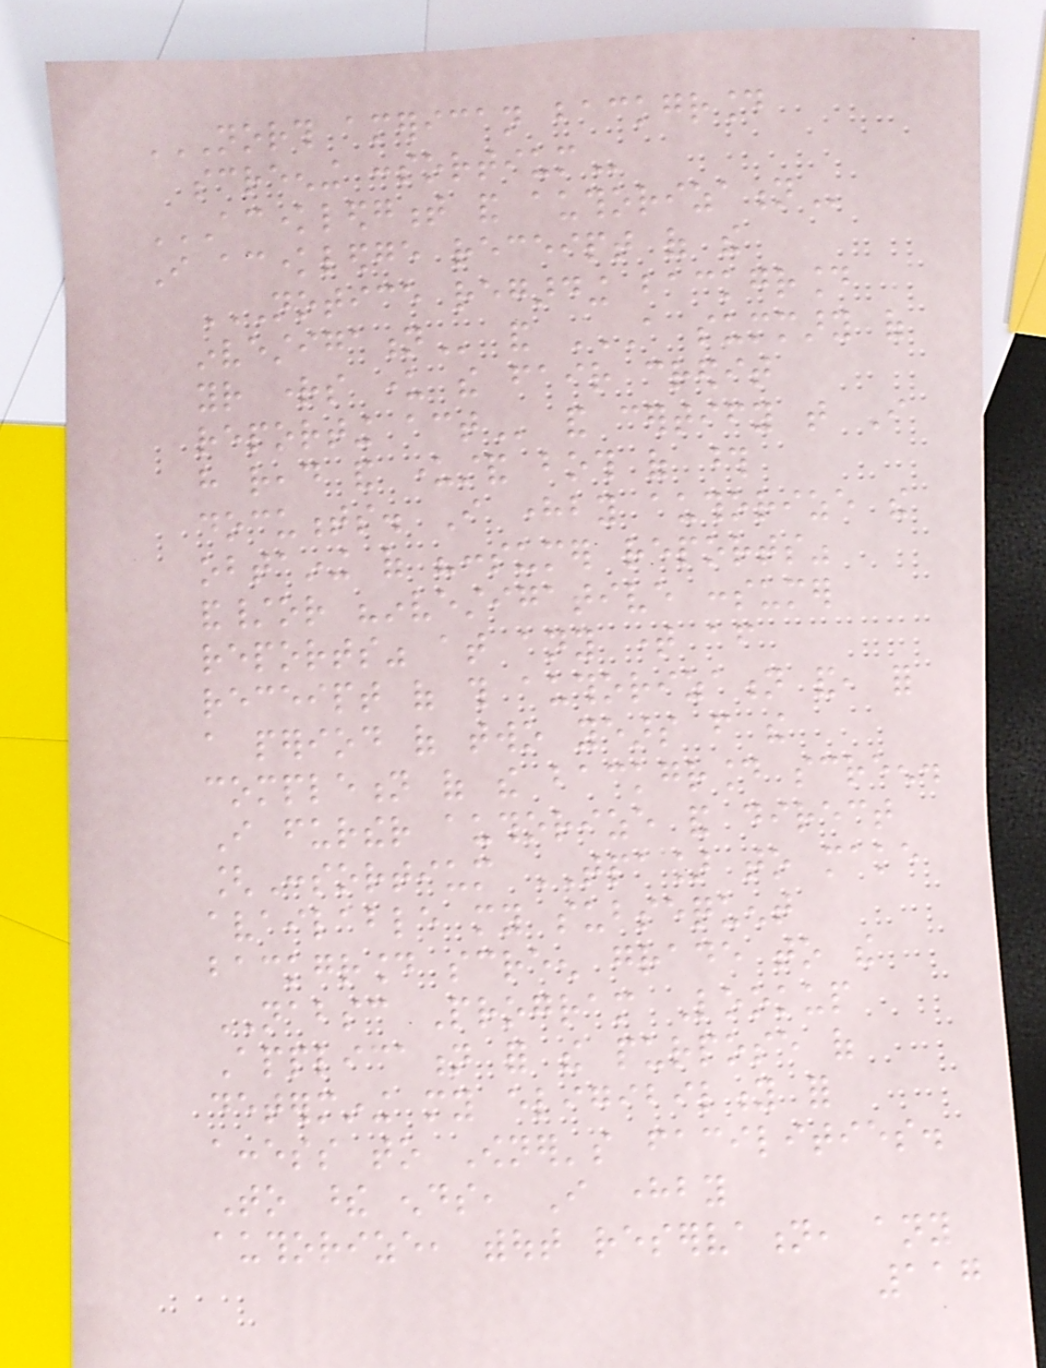NORTH AMERICAN BACKGROUND
SCREENING CONSORTIUM
ACKNOWLEDGMENT AND AUTHORIZATION
I acknowledge receipt of the
NOTICE REGARDING BACKGROUND
INVESTIGATION and A SUMMARY OF
YOUR RIGHTS UNDER THE FAIR CREDIT
REPORTING ACT and certify that I
have read and understand both of those
documents. I hereby authorize the
obtaining of "consumer reports"
and/or "investigative consumer
reports" at any time after
receipt of this authorization and, for
a period of two years from the
completion of the background screen.
I further authorize and direct
[Consortium TPA] to make
available my subsequent
background screen grade to the
NABSC Program Lookup
Application for the purpose of
determining my eligibility for
access to Owner's facilities.
To these ends, I hereby
authorize, without reservation, any
117
